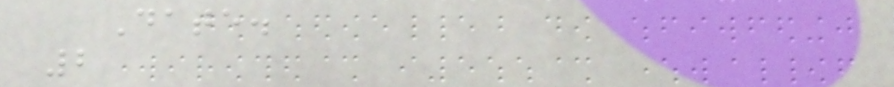Date.
2
